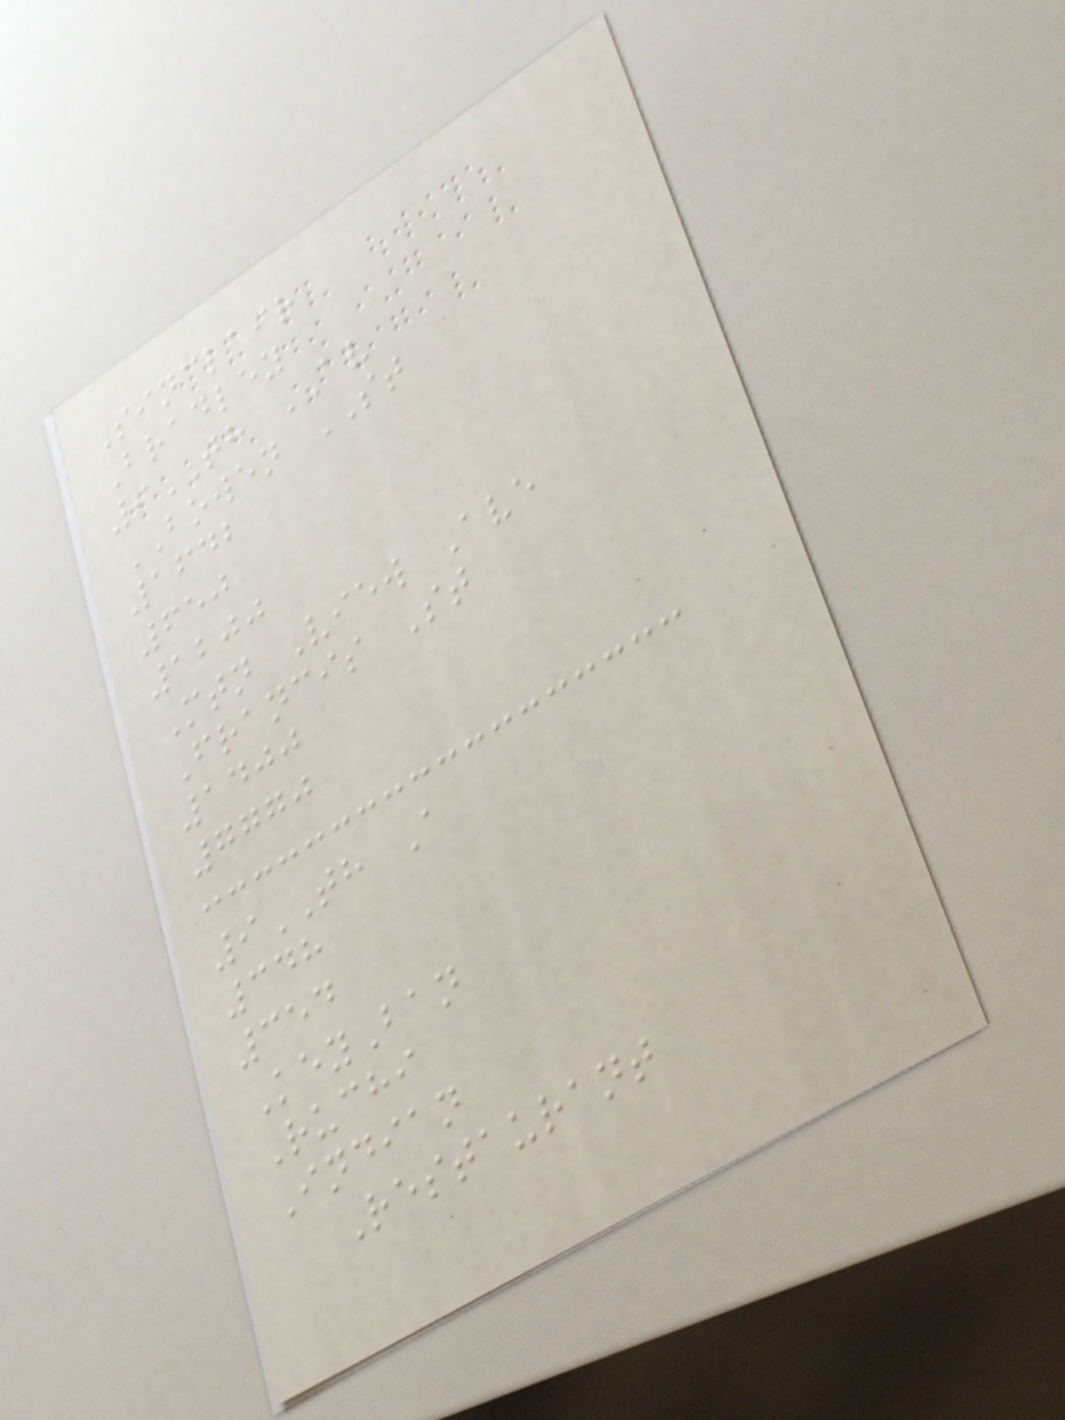Sinclair
Bradley
9TH AV
BOWEN ST
1642
650
1200
Mtn View Ave
Francis St
1400
7770
9TH A
348
354
KeyBan
Ruchi
Indian
Restaurant
